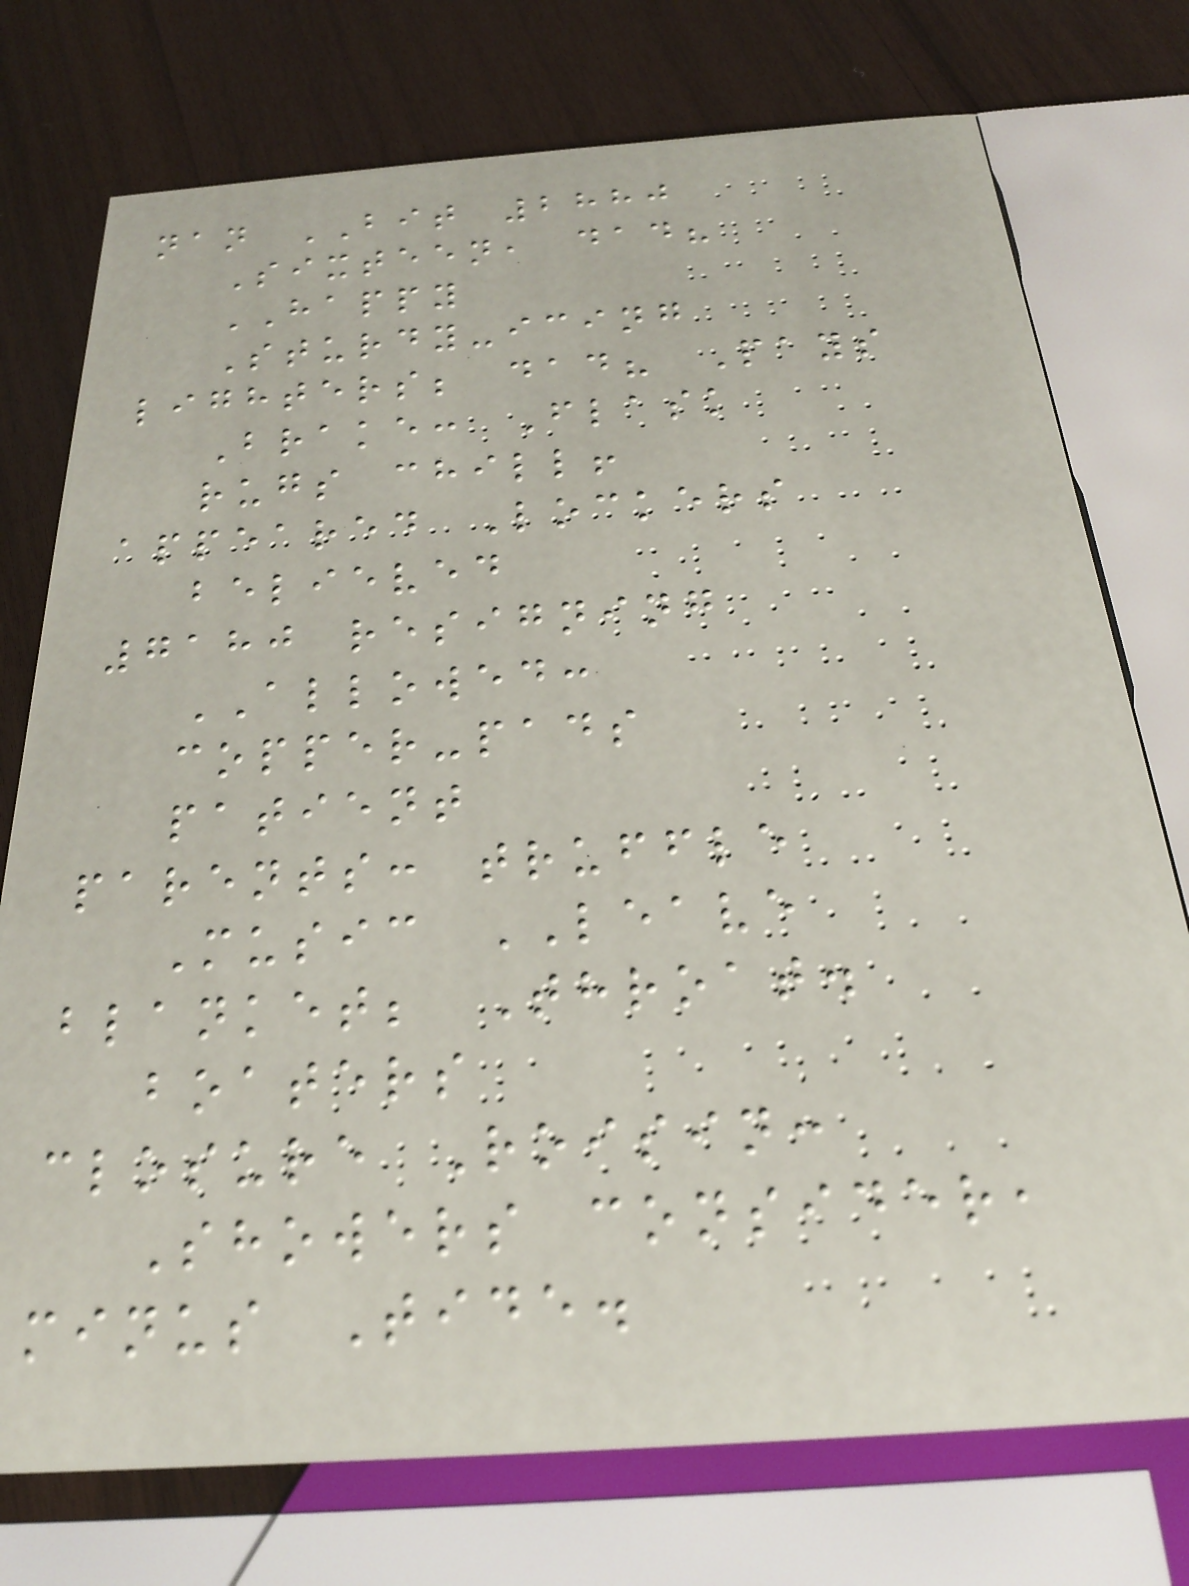nan BIT 2880
Sixteen, dad?
HAPPY
Sturdy-icing
lighters; dad? Pays
Brake: Flask
rugs chill!
appeared Lockers
believed
7180 resigning
ALLOWED:
copper-pads
patient
parents: truffle
Music LEAVE
blanket; Throat.
boaters
closure Roisin:
Showers consider,
minus Tide.
